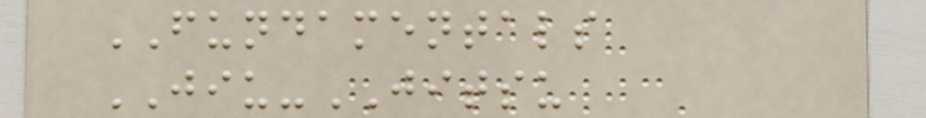FUNDAMENTALS
JIU-JITSU
